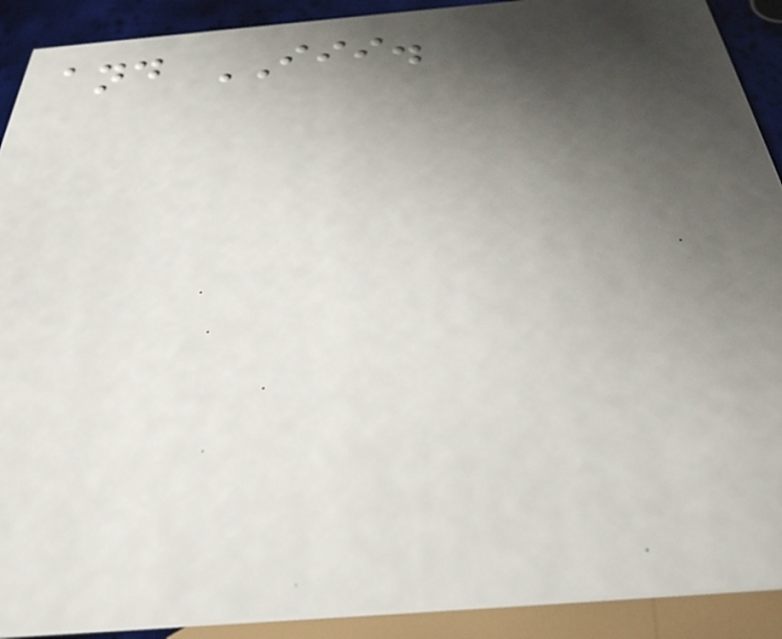and III.
